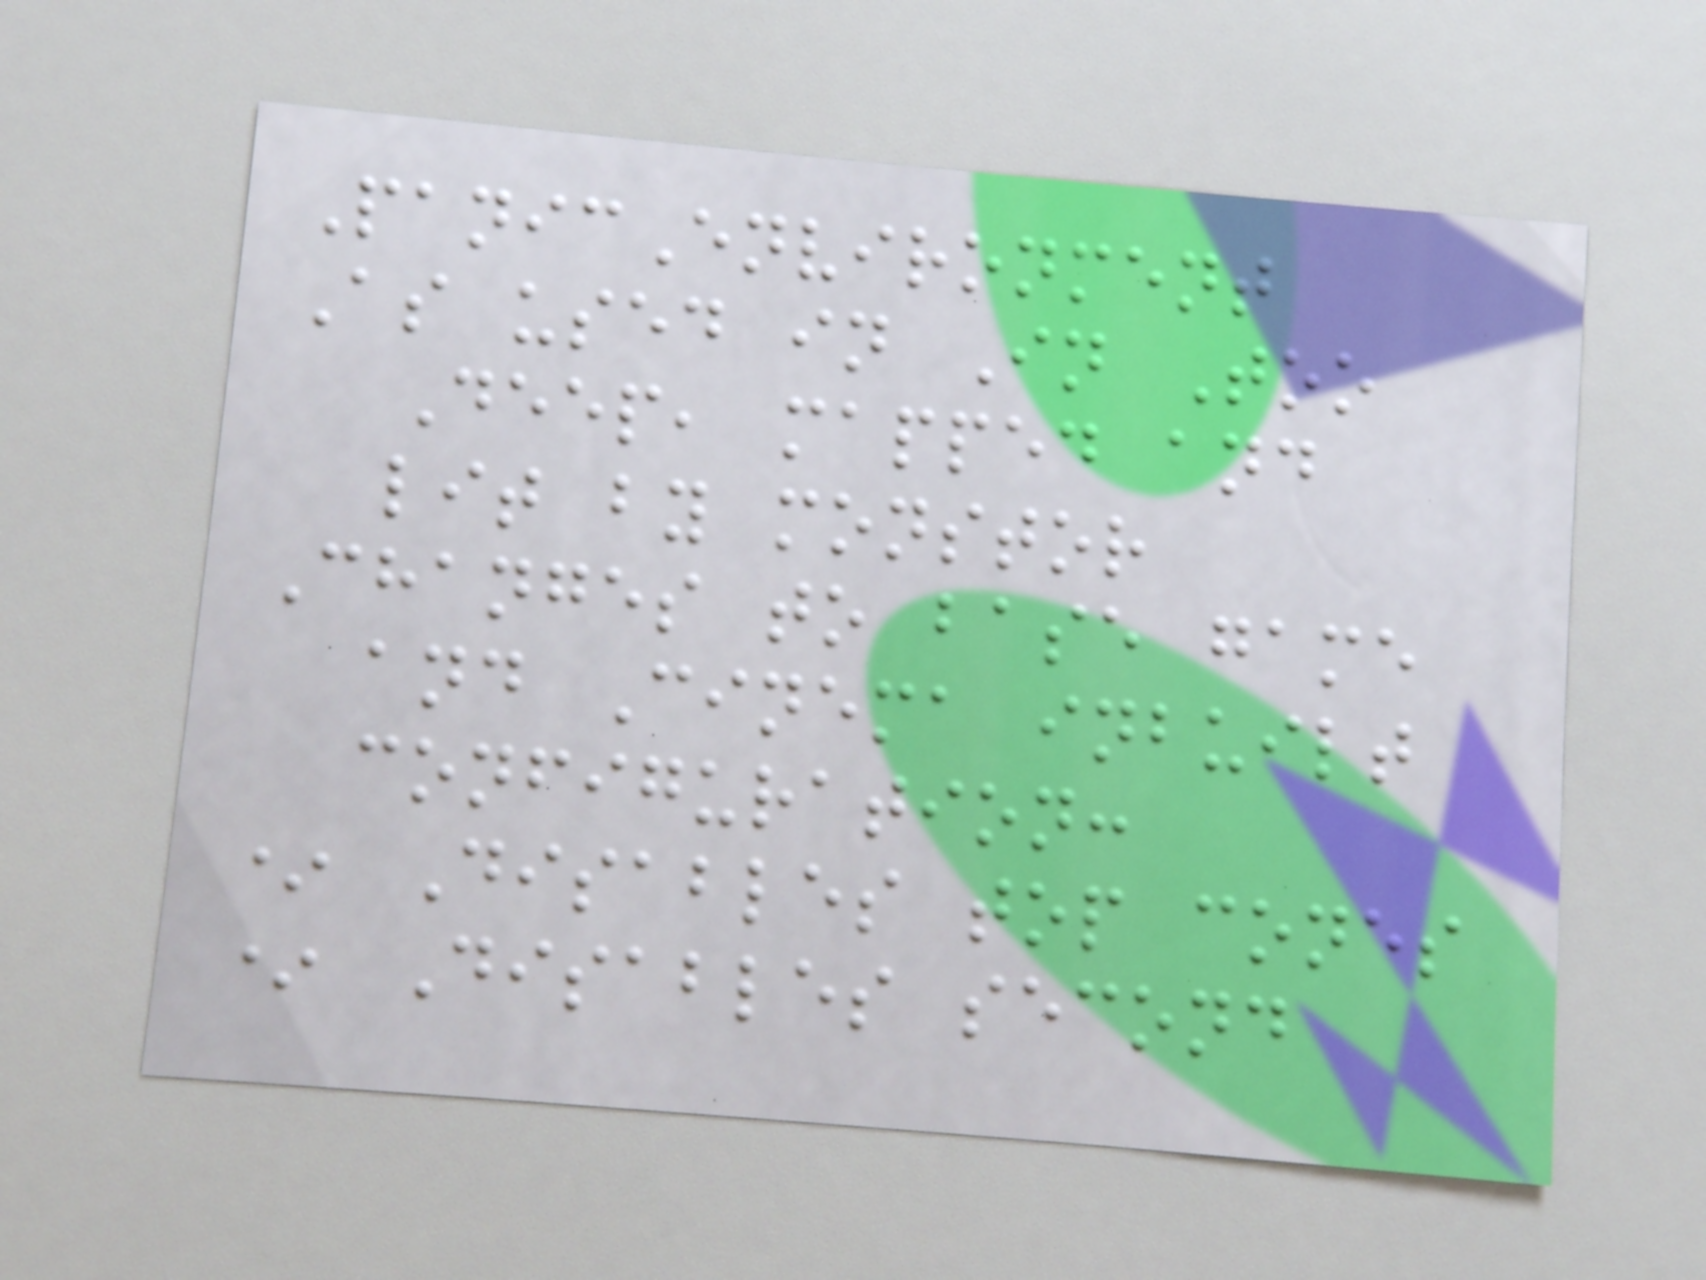PanicEnvironment
As used in In Too
Deep, mapped and
lit by monstor
Changes to base game
and Cinema inbuilt
configuration:
* Disables top cones
* Disables second
